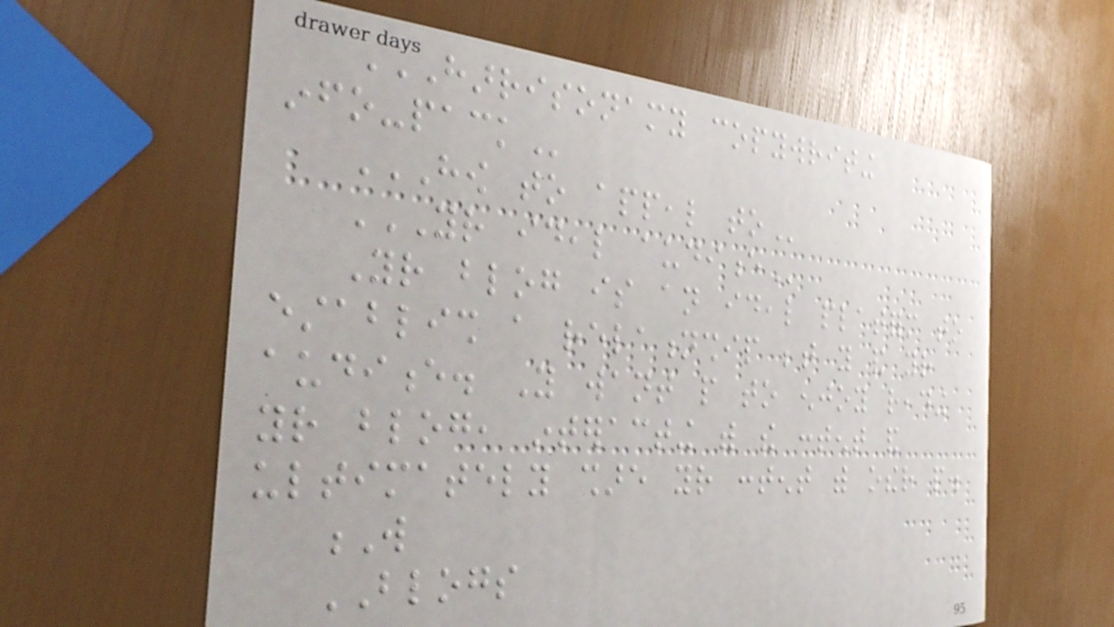HARRISONAMY COPYWRITING
INFO-PACK
HOW TO APPEAL TO
YOUR IDEAL AUDIENCE
Your blog is an ideal platform to
establish a relationship between you and your
audience. You want people to enjoy reading
your blog, interacting with the content and
ultimately share your content with other people.
W
BLOGS
